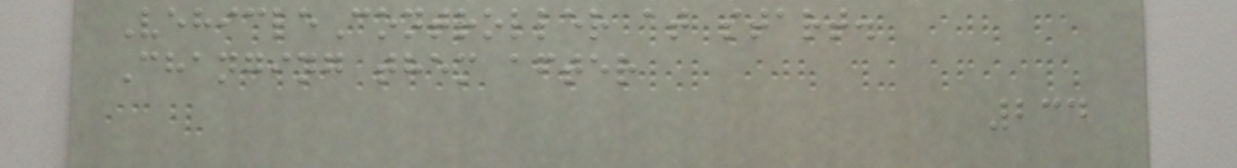VehicleController at start.
Changing them after
234
